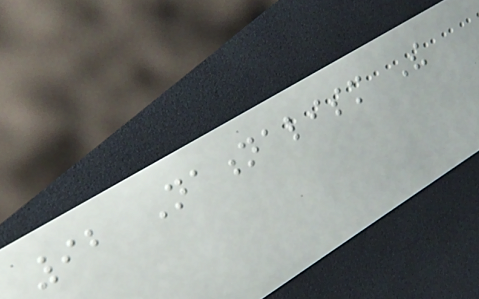92 Nationalism The
